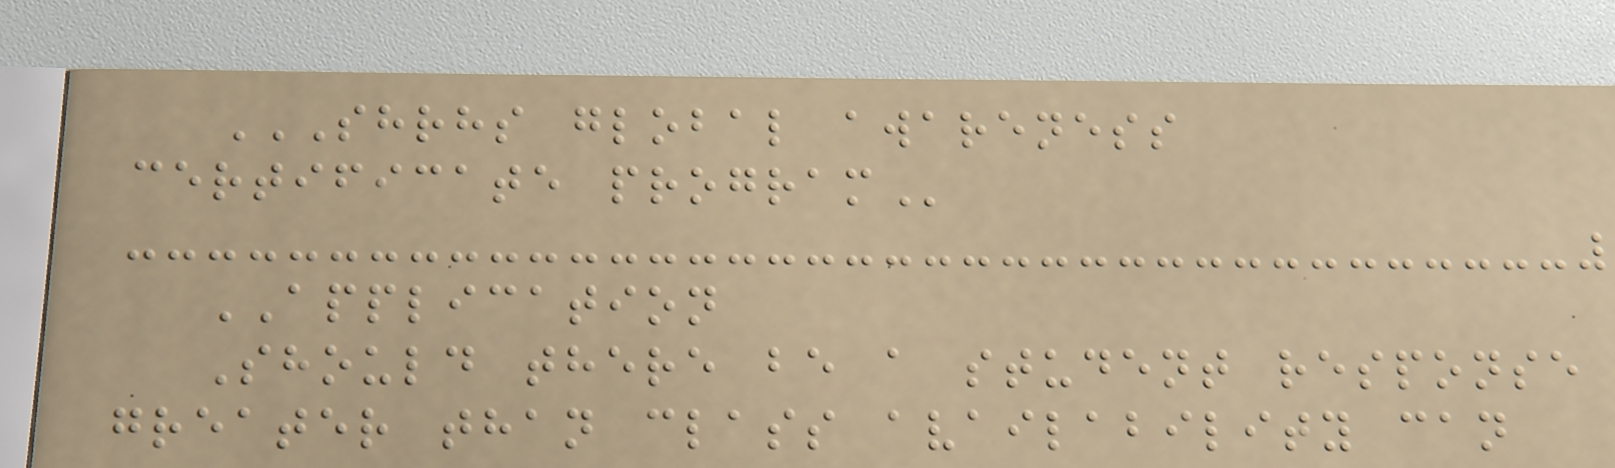SHRHS GLOBAL AWARENESS
CERTIFICATE PROGRAM
APPLICATION
Should there be a student response
greater than class availability can
